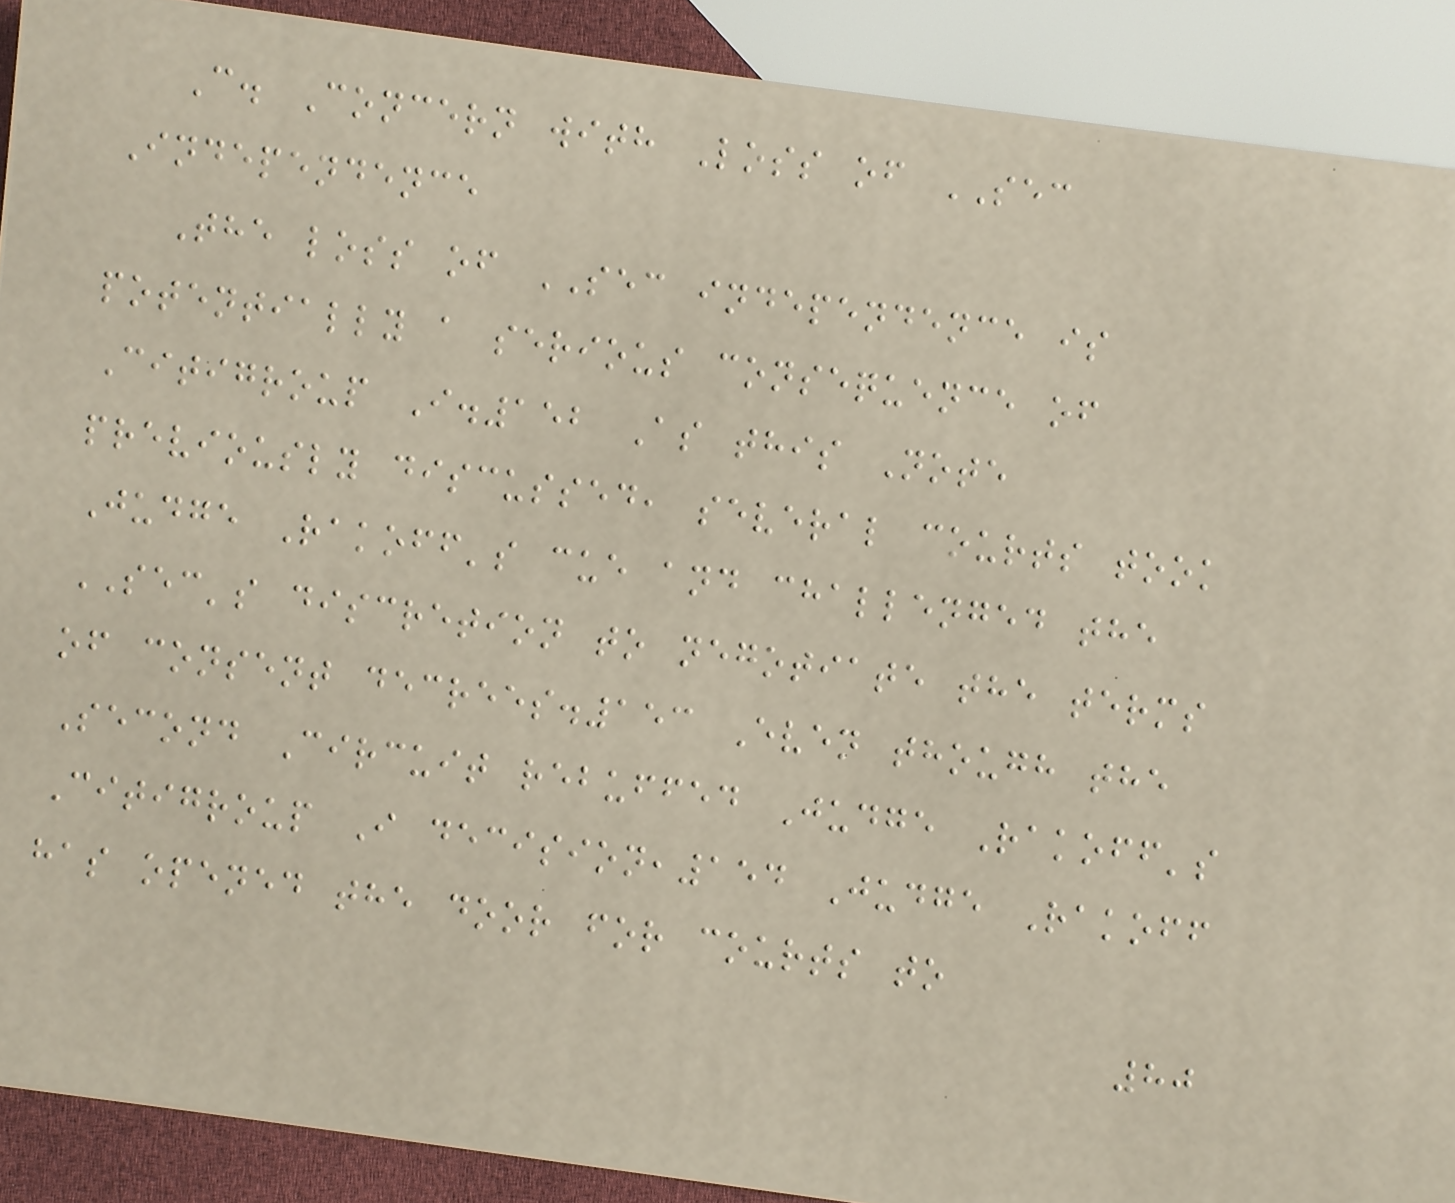C. Concern with Loss of SEC
Independence
The loss of SEC independence is
potentially a serious consequence of
Citigroup I.152 As this Note
previously discussed, several courts took
Judge Rakoff's cue and challenged the
SEC's discretion to negotiate the terms
of consent decrees.153 Even though the
Second Circuit rebuffed Judge Rakoff's
Citigroup I decision,154 Judge Rakoff
has opened the door for courts to
80
